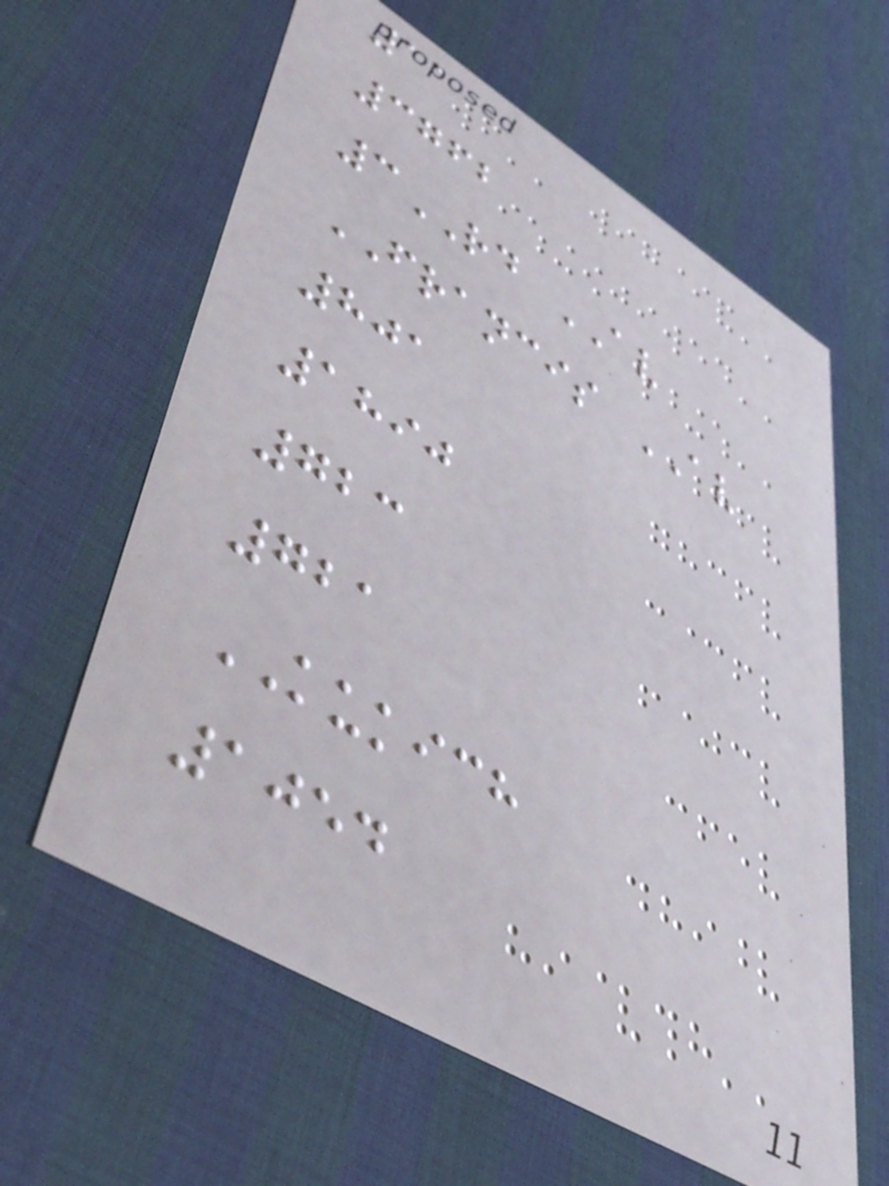11
3762
3RD AV
FRANCIS AV
801
1890
723
721
KUKICH
1054
